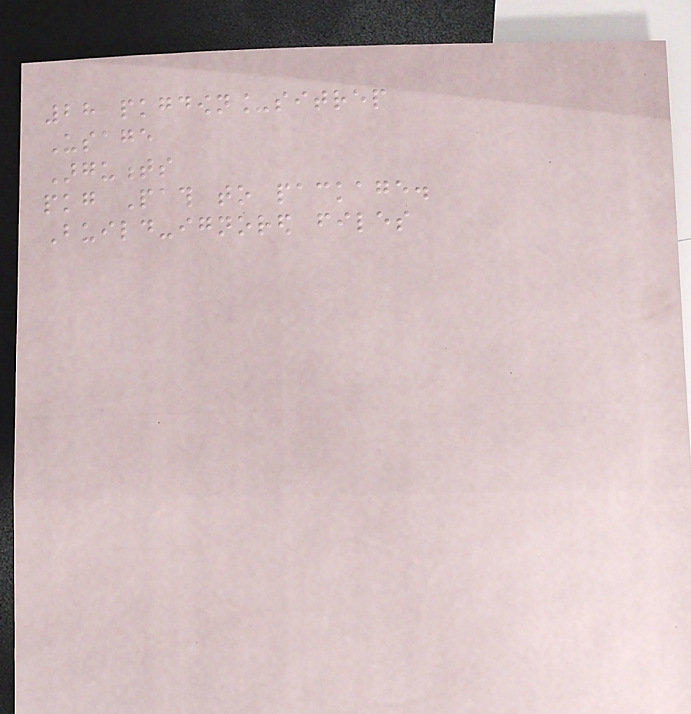28 pkgdown_sitrep
Usage
Arguments
pkg Path to package.
Build-ignored files
